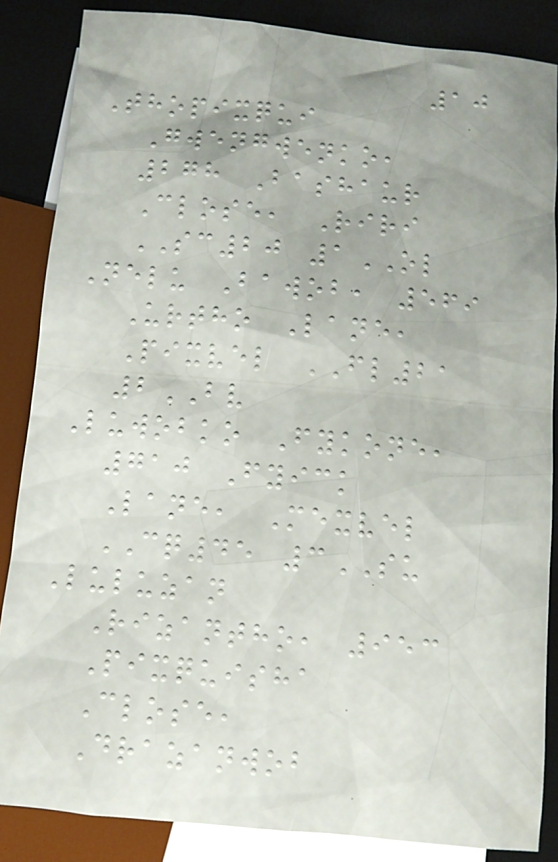10
Thopixqui
Gwengwenko,
278 Bashaur
Close, Riri
SC20 1OL
Nelu Bawob, 569
Urtho Lane,
Pixvel FL21
2BV
Luwobko Fykone,
710 Fyick
Lane, Mexvel
CQ45 3SU
Luluzan
Rizantho, 953
Pixquisha
Close,
Drazanwob
